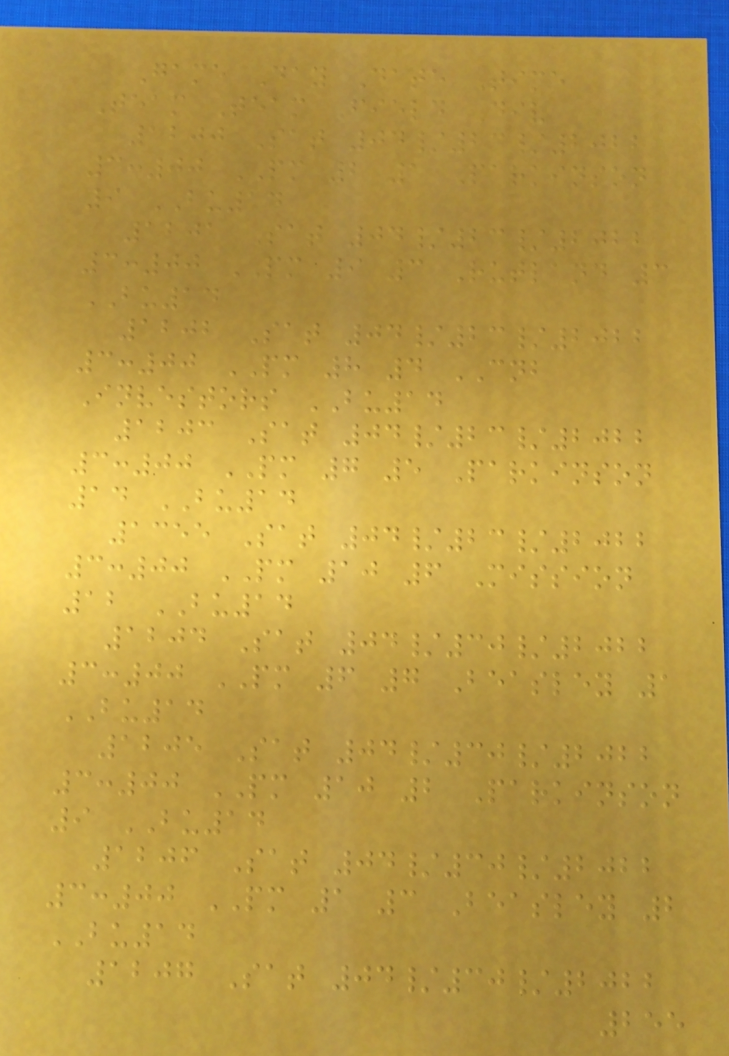Game Day Date Time
Team Team Field Div
1200 Sat 04/23/2022
3:00 PM 2 1 Parkinson
9 BU14
1201 Sat 04/23/2022
3:00 PM 9 3 Rutland 3
BU14
1202 Sat 04/23/2022
3:00 PM 8 4 CNB
Investors BU14
1203 Sat 04/23/2022
3:00 PM 7 5 Parkinson
14 BU14
1355 Sat 04/23/2022
3:00 PM 10 6 Mission
12 BU14
1204 Sat 04/30/2022
3:00 PM 6 7 Beasley 1
BU14
1205 Sat 04/30/2022
3:00 PM 10 2 Parkinson
9 BU14
1206 Sat 04/30/2022
3:00 PM 1 3 Beasley 2
BU14
1207 Sat 04/30/2022
255
